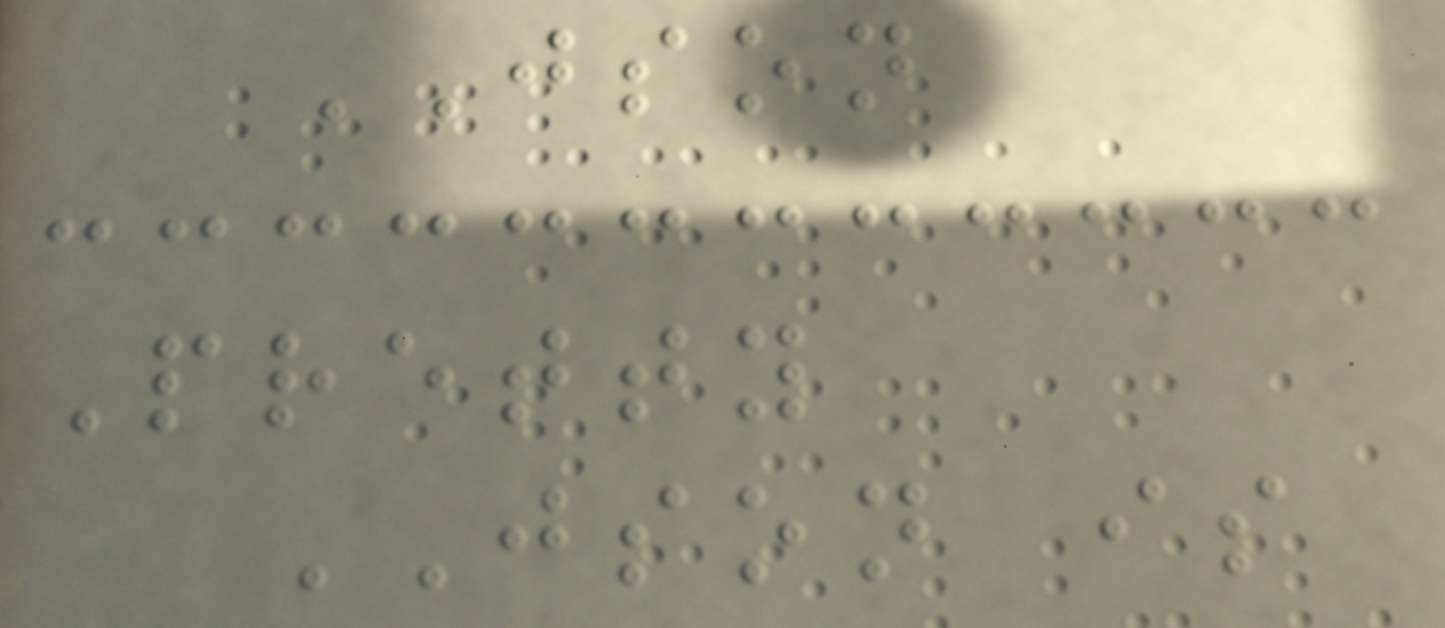JSON
Pretty
JSON is
